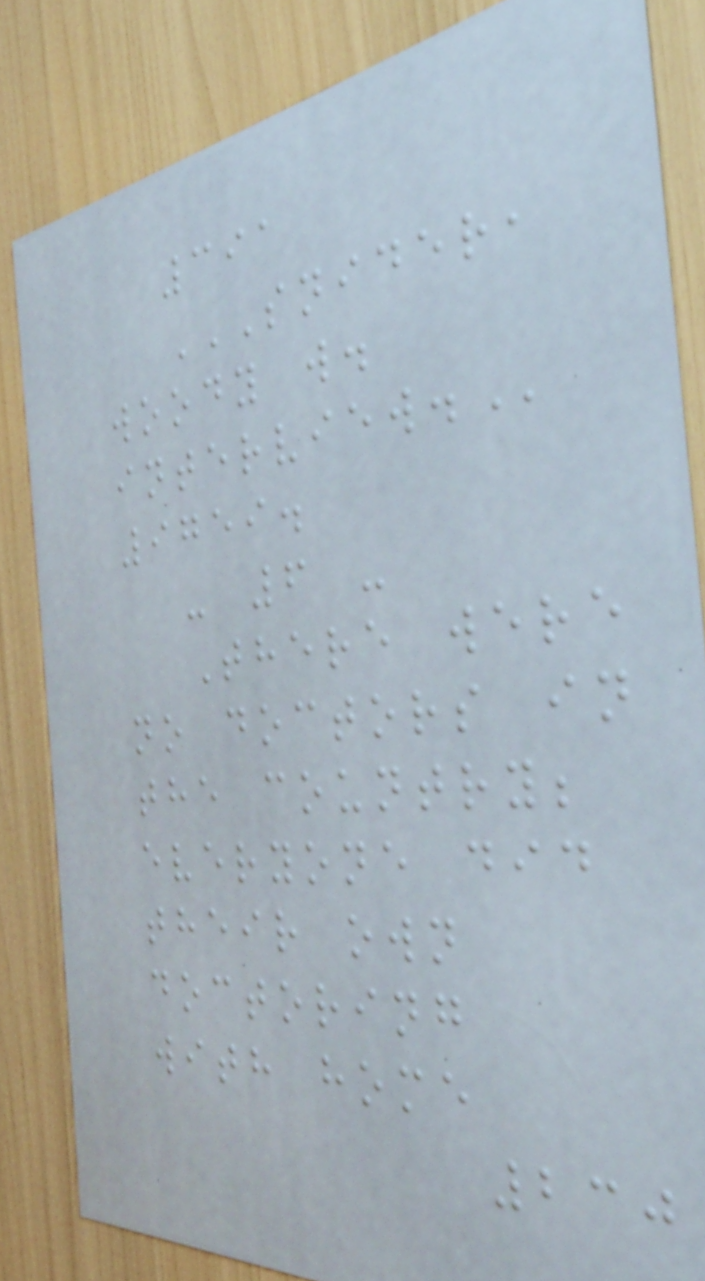391
SNIDER,
WOODY W.
INTERVIEW.
9759.
- 6 -
There were
no doctors in
the country;
everyone did
their own
doctoring
with home
230
